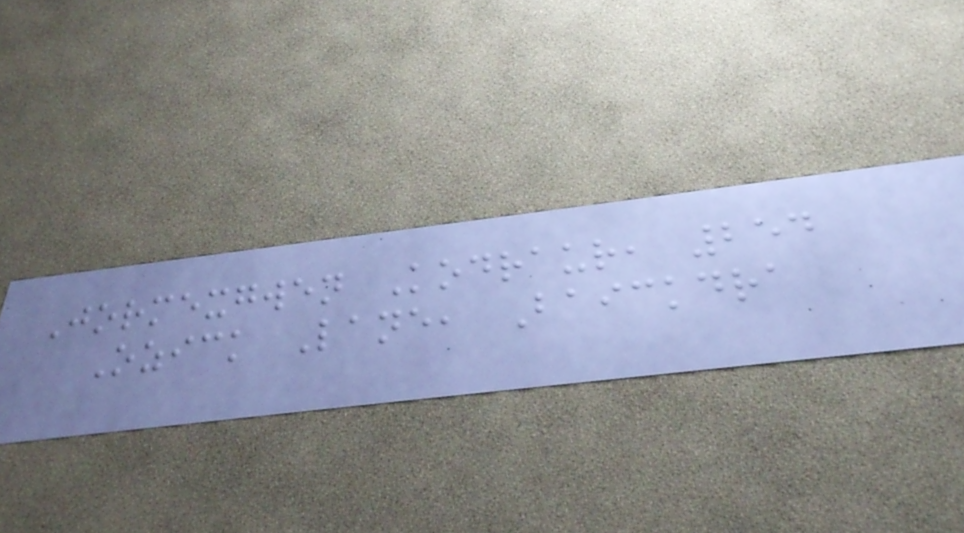Jormexgwen Kodraur, 254
Ozick Lane, Baickdra
